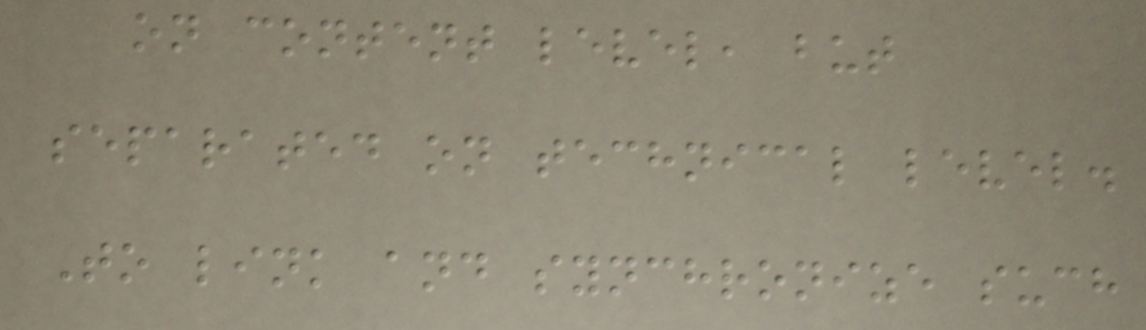on content level, but
separated on technical level.
To link and synchronize such
